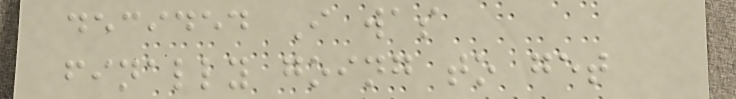decided I was
finally going to get
